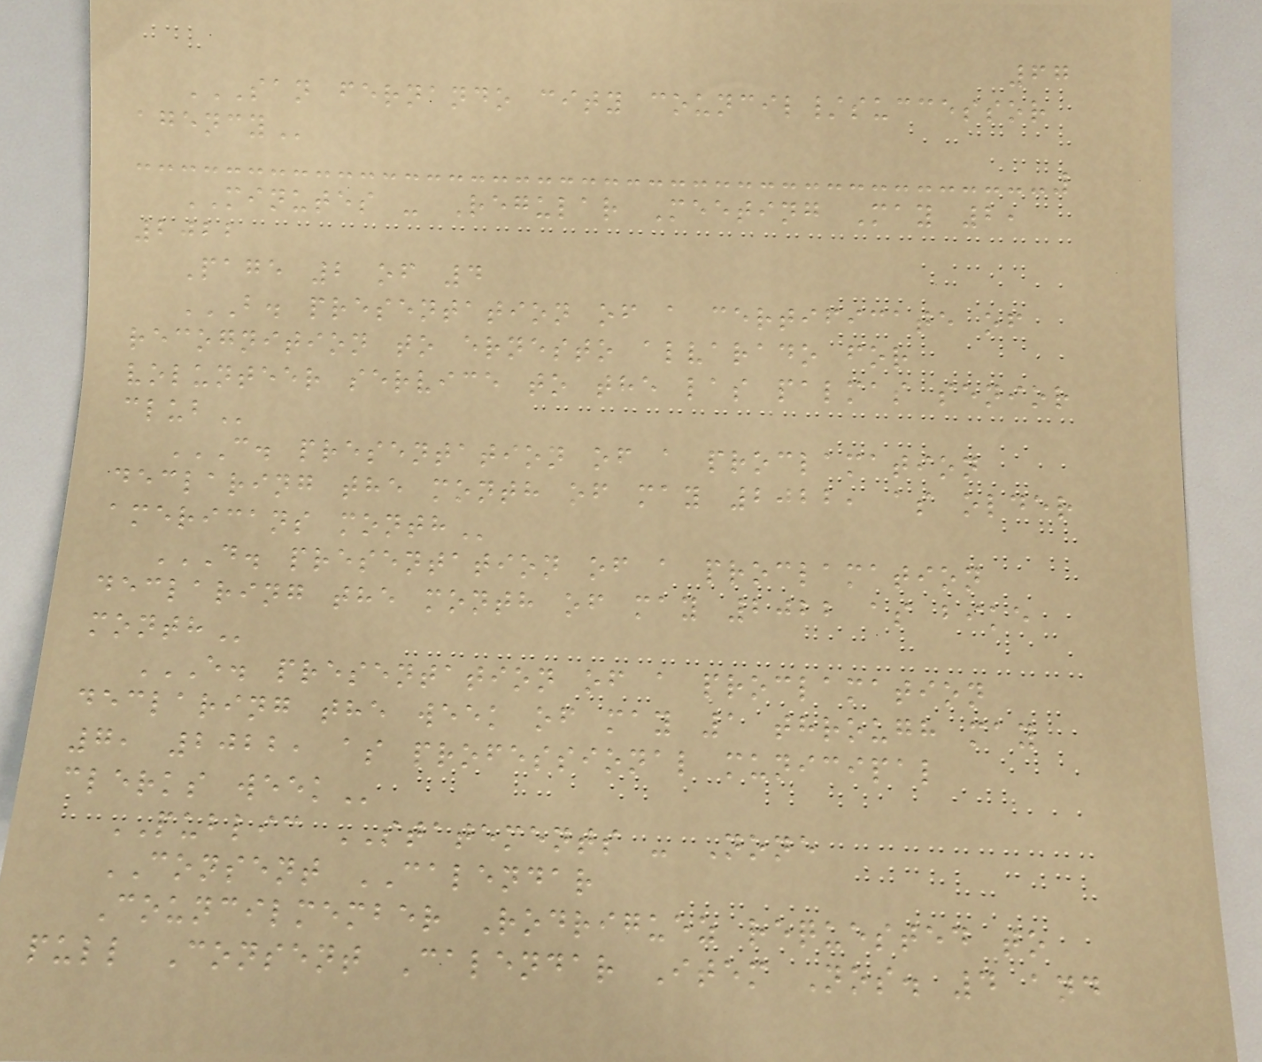67
SAN FERNANDO CITY COUNCIL/SUCCESSOR
AGENCY
MINUTES - Regular Meeting May 2,
2022
Page 2 of 4
B. PRESENTATION OF A CERTIFICATE OF
RECOGNITION TO ERNESTO ALVARADO FOR
VOLUNTEER SERVICE TO THE LAS PALMAS SENIOR
CLUB
C. PRESENTATION OF A PROCLAMATION
DECLARING THE MONTH OF MAY 2022, AS OLDER
AMERICANS MONTH
D. PRESENTATION OF A PROCLAMATION
DECLARING THE MONTH OF MAY 2022 AS BIKE
MONTH
E. PRESENTATION OF A PROCLAMATION
DECLARING THE WEEK OF MAY 1 THROUGH MAY
7, 2022, AS PROFESSIONAL MUNICIPAL
CLERKS WEEK
PUBLIC STATEMENTS - None
CONSENT CALENDAR
Councilmember Rodriguez requested to
pull Consent Calendar Item Nos. 4 and
